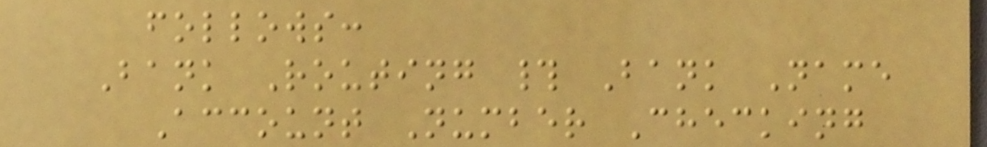follows:
Bank Routing # Bank Name
Account Number Checking
